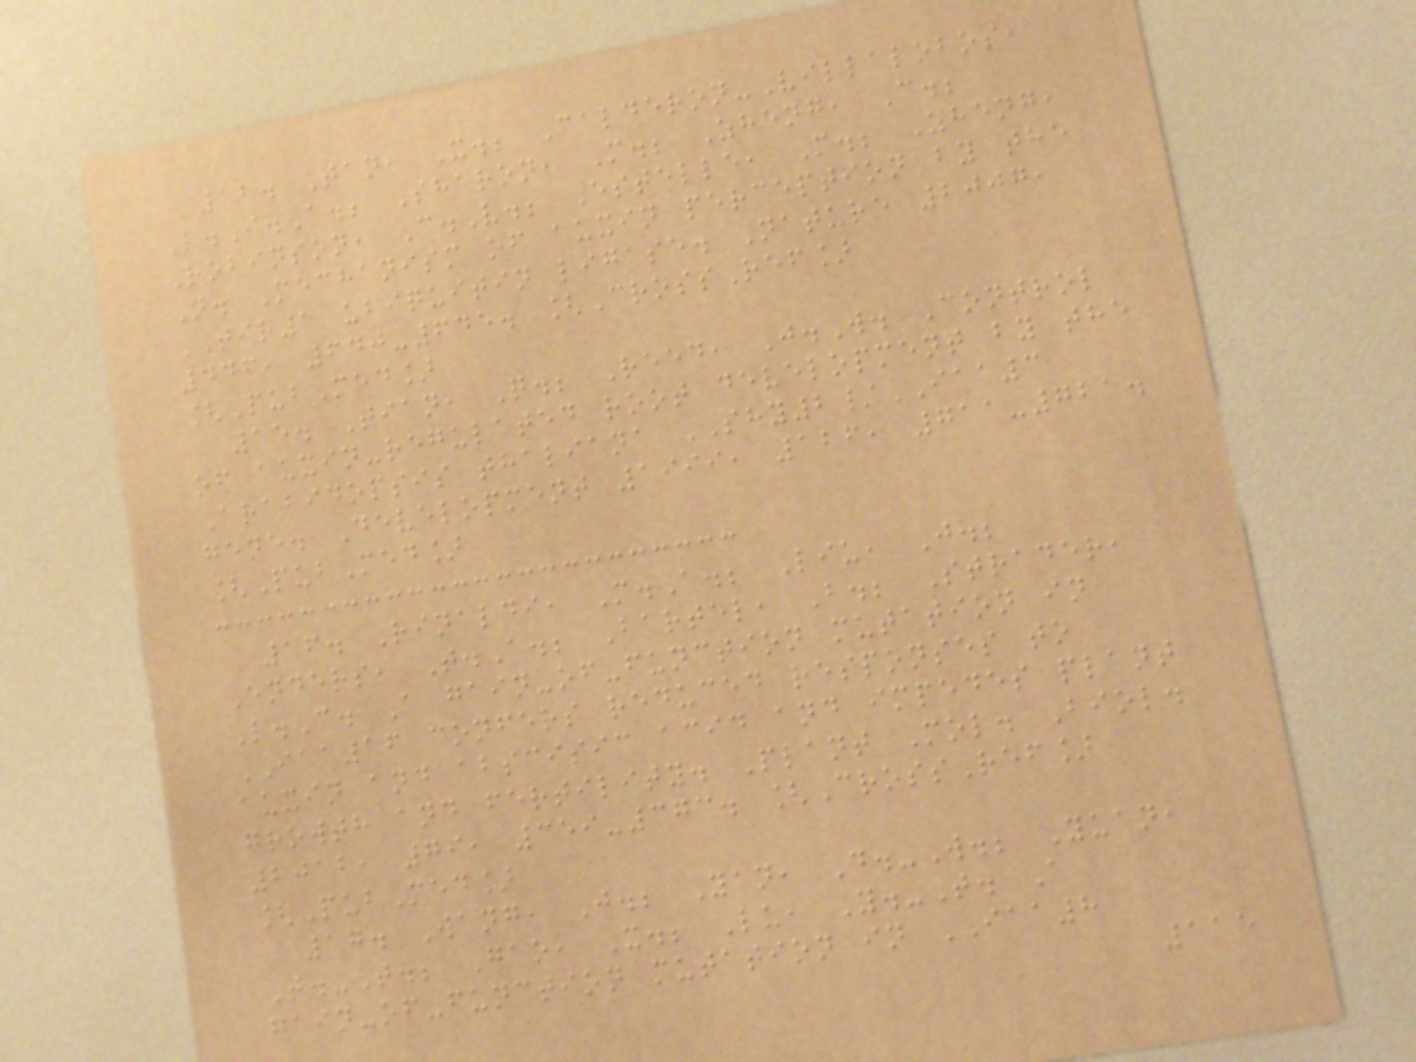12. Tan, X.; Calderon-Villalobos,
L.I.A.; Sharon, M.; Zheng, C.;
Robinson, C.V.; Estelle, M.; Zheng,
N. Mechanism of auxin perception by the
TIR1 ubiquitin ligase. Nature 2007,
446, 640-645. [CrossRef]
[PubMed]
15. Tian, Q.; Reed, J.W. Control
of auxin-regulated root development by the
Arabidopsis thaliana SHY2/IAA3
gene. Development 1999, 126, 711-721.
[PubMed]
16. Rinaldi, M.A.; Liu, J.;
Enders, T.A.; Bartel, B.; Strader,
L.C. A gain-of-function mutation in
IAA16 confers reduced responses to
auxin and abscisic acid and impedes plant
growth and fertility. Plant Mol. Biol.
2012, 79, 359-373. [CrossRef]
[PubMed]
17. Wang, J.; Yan, D.-W.; Yuan,
T.-T.; Gao, X.; Lu, Y.-T. A
gain-of-function mutation in IAA8
115
